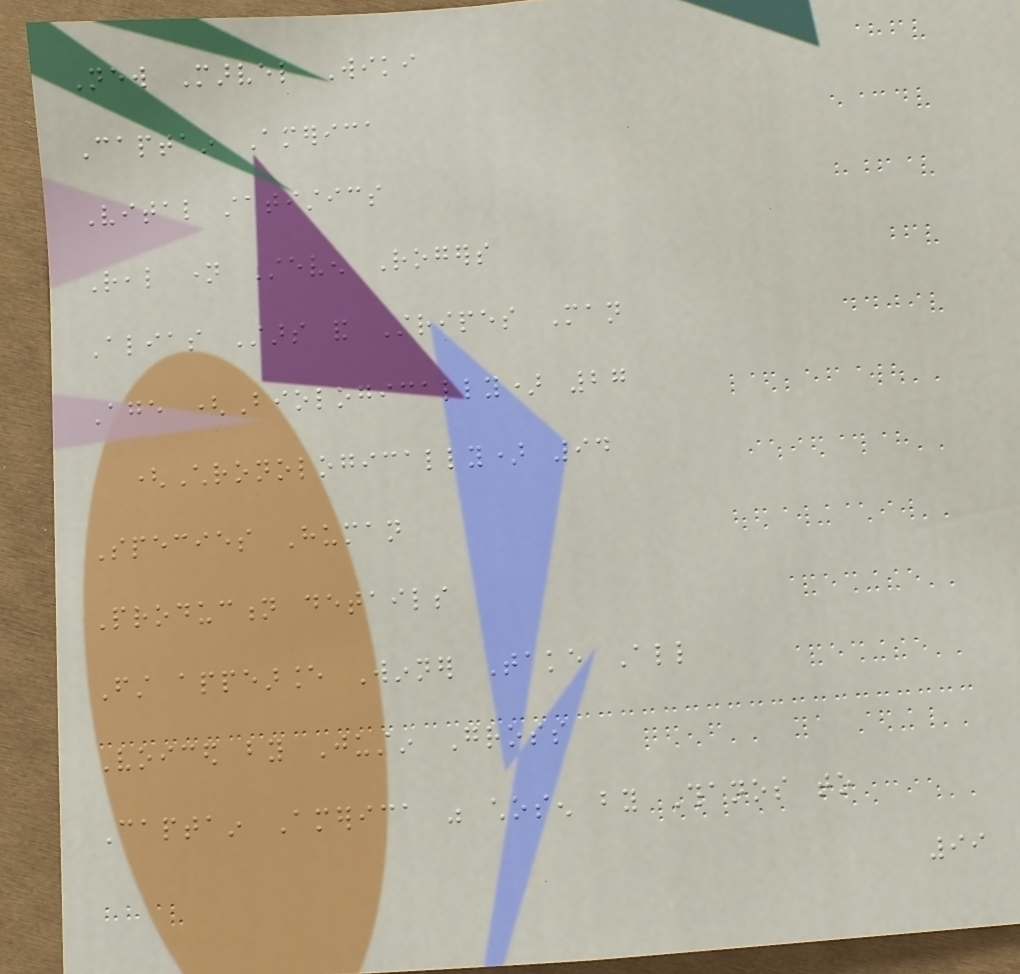New Marvel Wiki
Captain America
Vital statistics
Real name Steven Rogers
Alias Stars and Stripes Man
Age (Biologically) 27
(Chronologically) 94
Species Human
Production details
First appearance Winner Take All
Voiced by Justin Gross
Captain America was chosen by Thanos to
99
